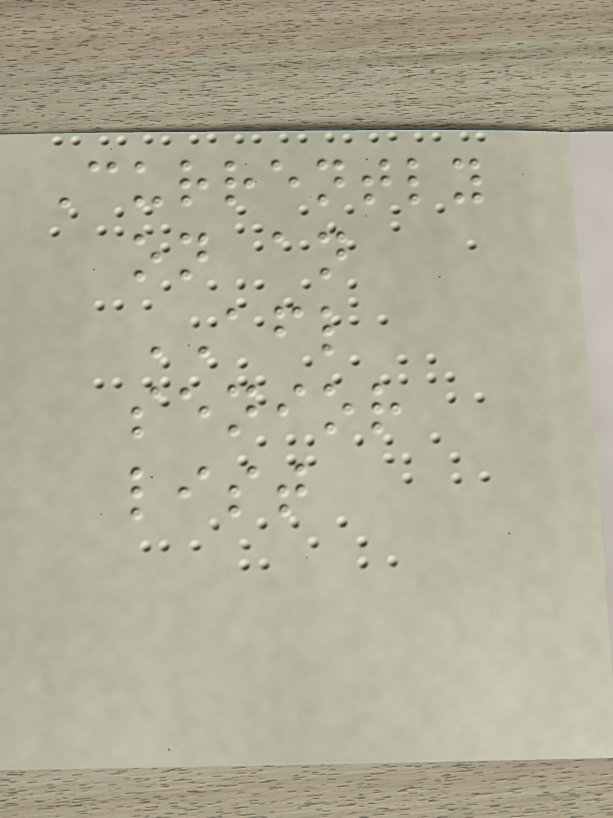Currently
on an
AFL
senior
list
